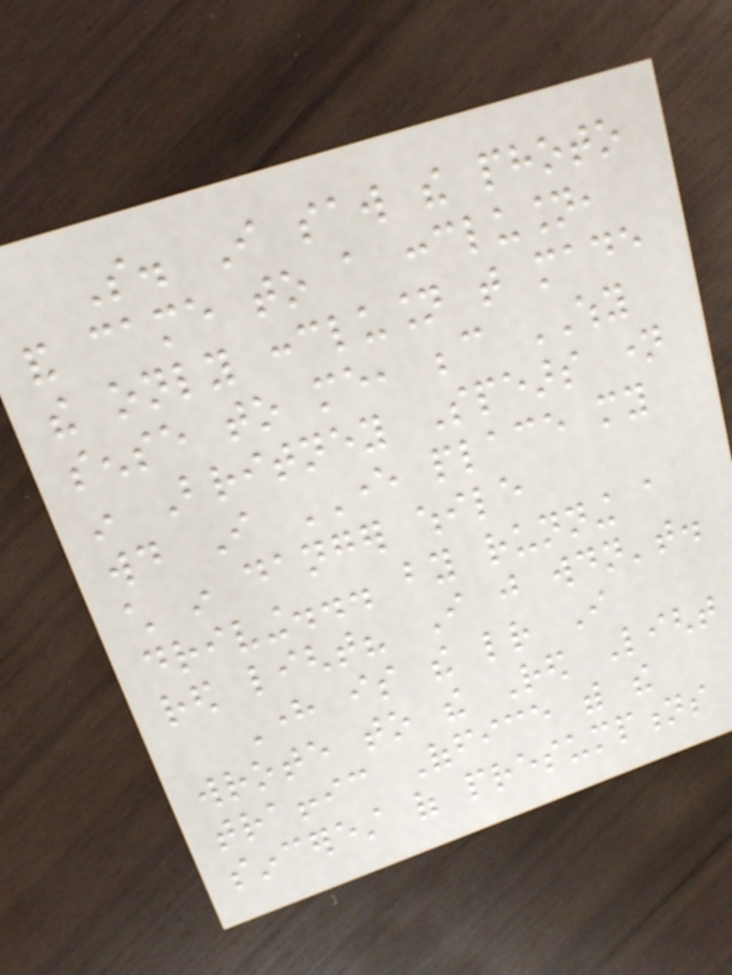So. I saw the photo
and came to a conclusion,
the only conclusion that made
sense to me, because WHY
in Britney Spears name
would I EVER place my
child in danger while
driving... by running a
red light? I just wouldn't.
Here is the letter I
wrote to the Red Light
traffic Office with the
sincerest of presumptions
